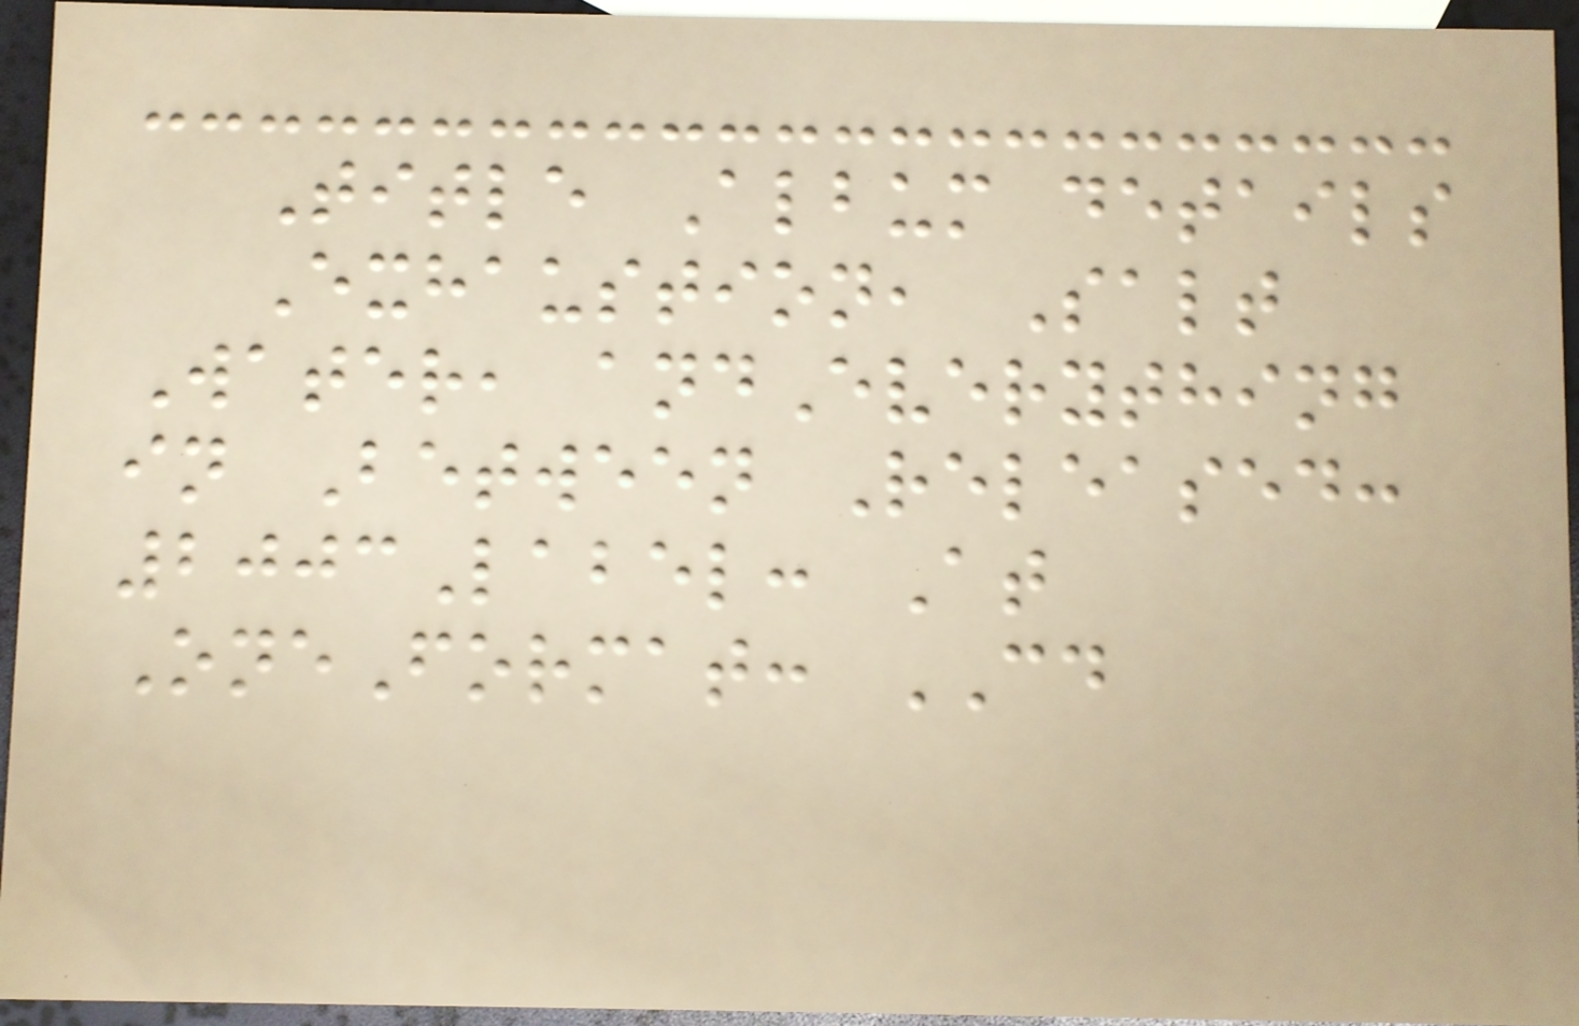Title Album details
Exhaustion, Salt
Water, andEverything
in Between Released:
2003Label: At
OneFormat: CD
